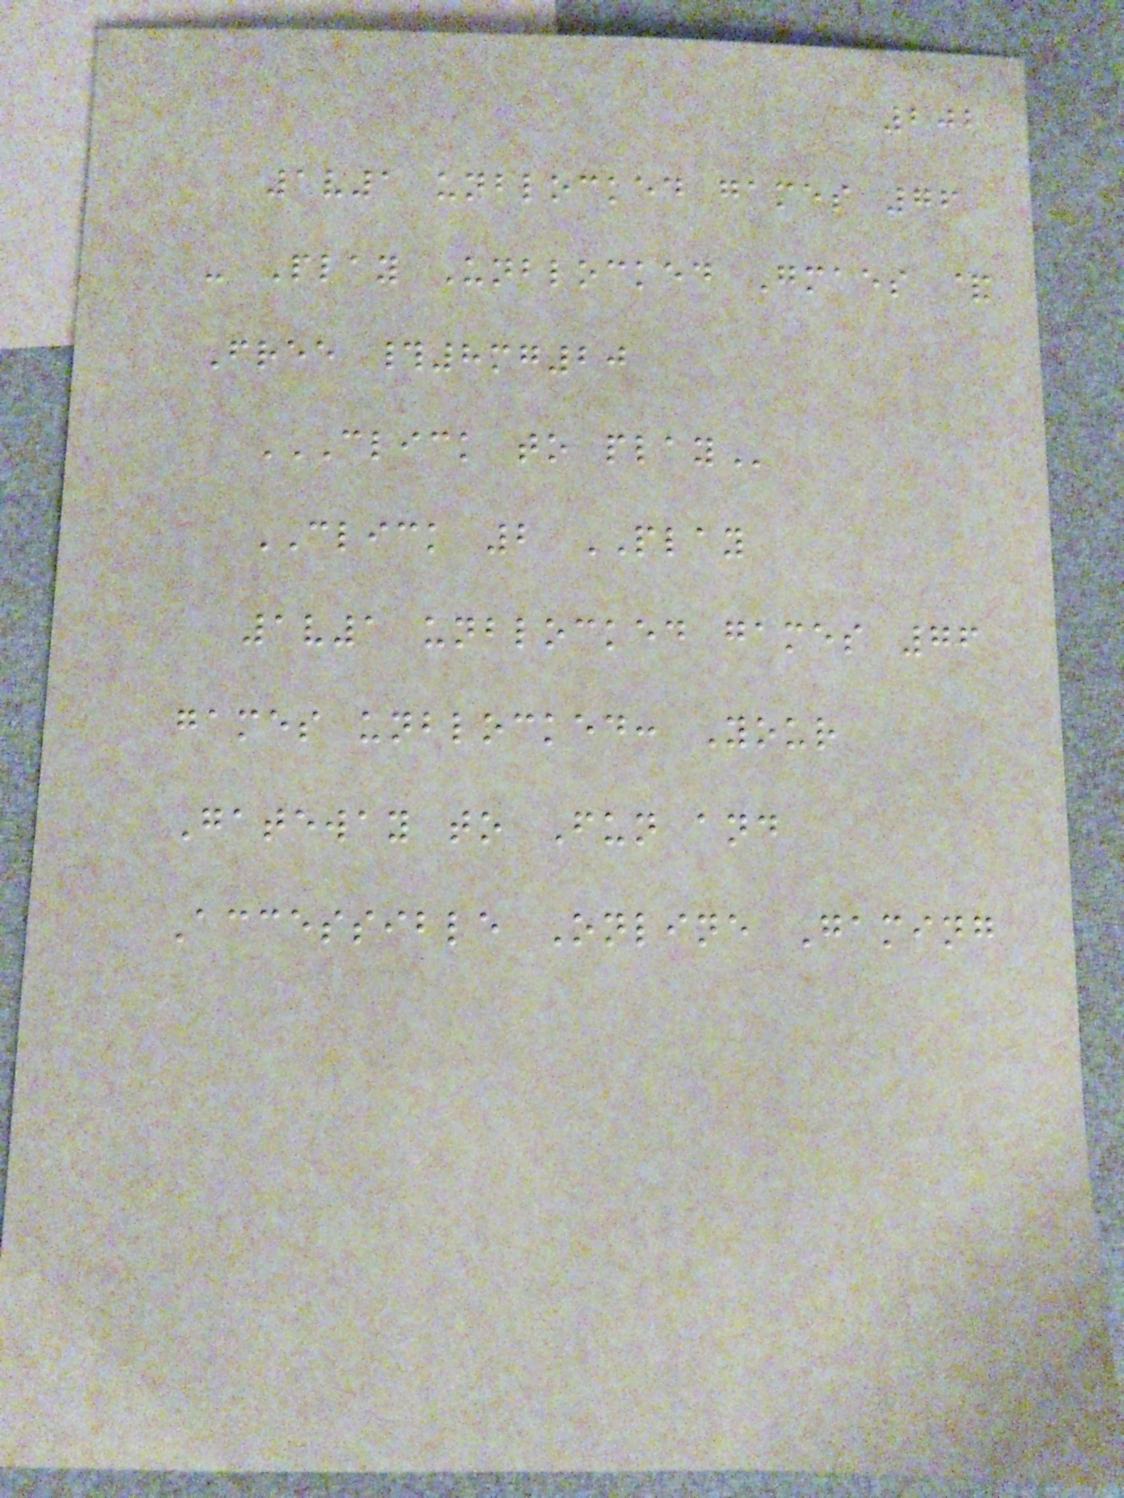202
1v1 unblocked games 76
- Play Unblocked Gmaes &
Free #8mg20
CLICK TO PLAY
CLICK 2 PLAY
1v1 unblocked games 76
games unblocked: Your
Gateway to Fun and
Accessible Online Gaming
